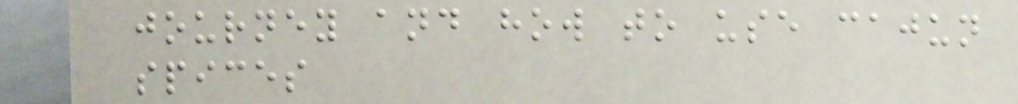journey and how to use cajun
spices
